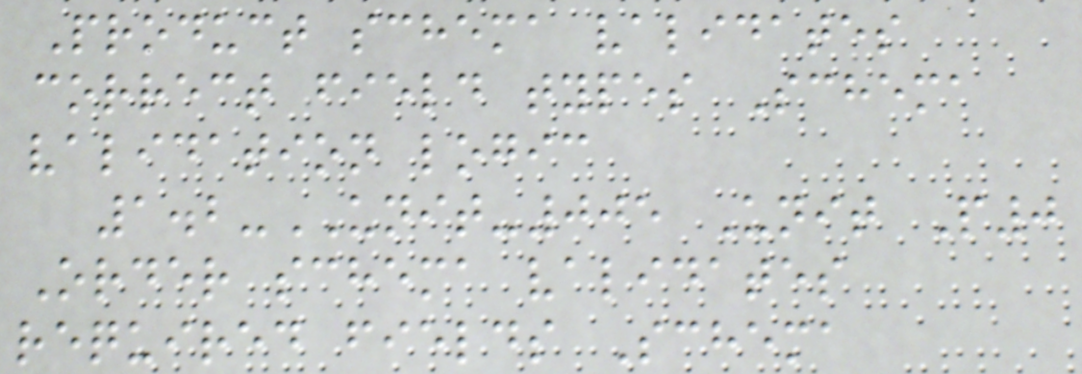Product schema validates
correct field types Schema
validation logic
1.2-UNIT-005 Unit P0
Order schema validates
required fields Schema
